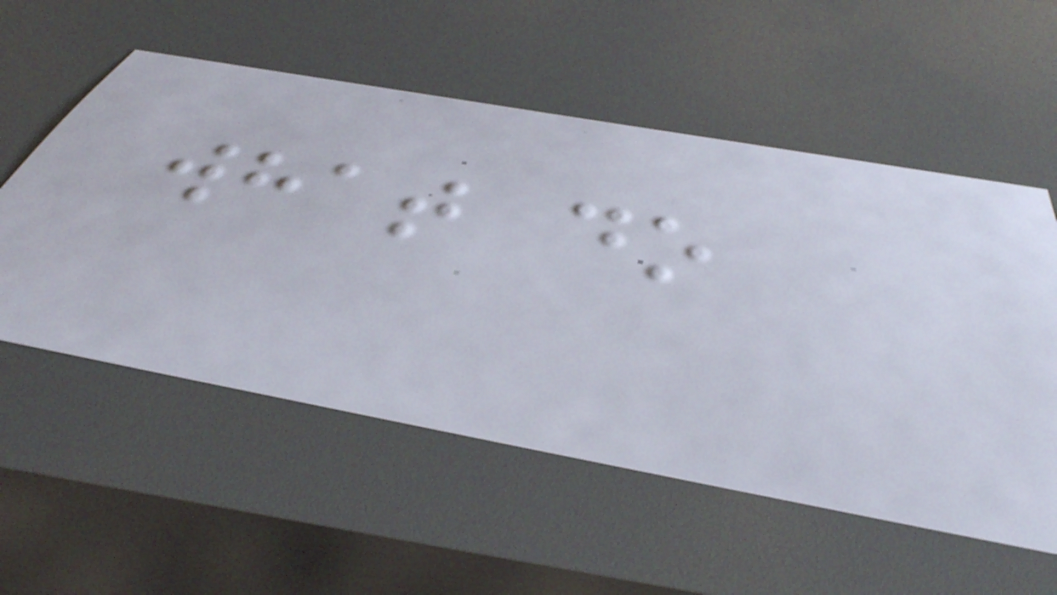what do
